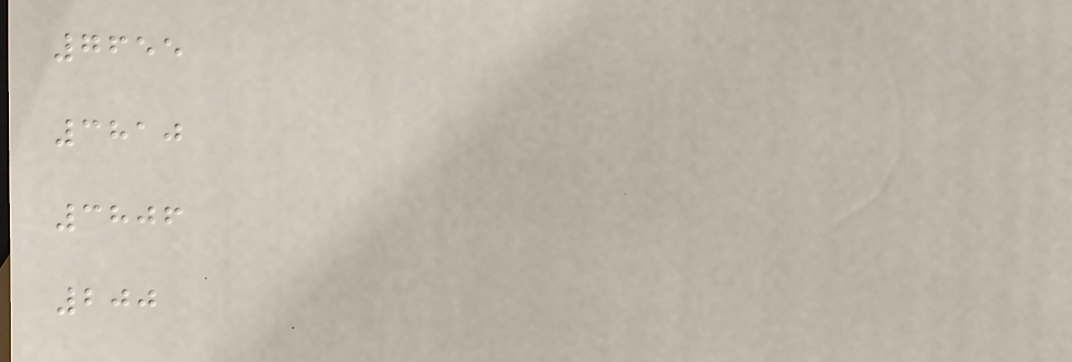7655
3810
3806
200
